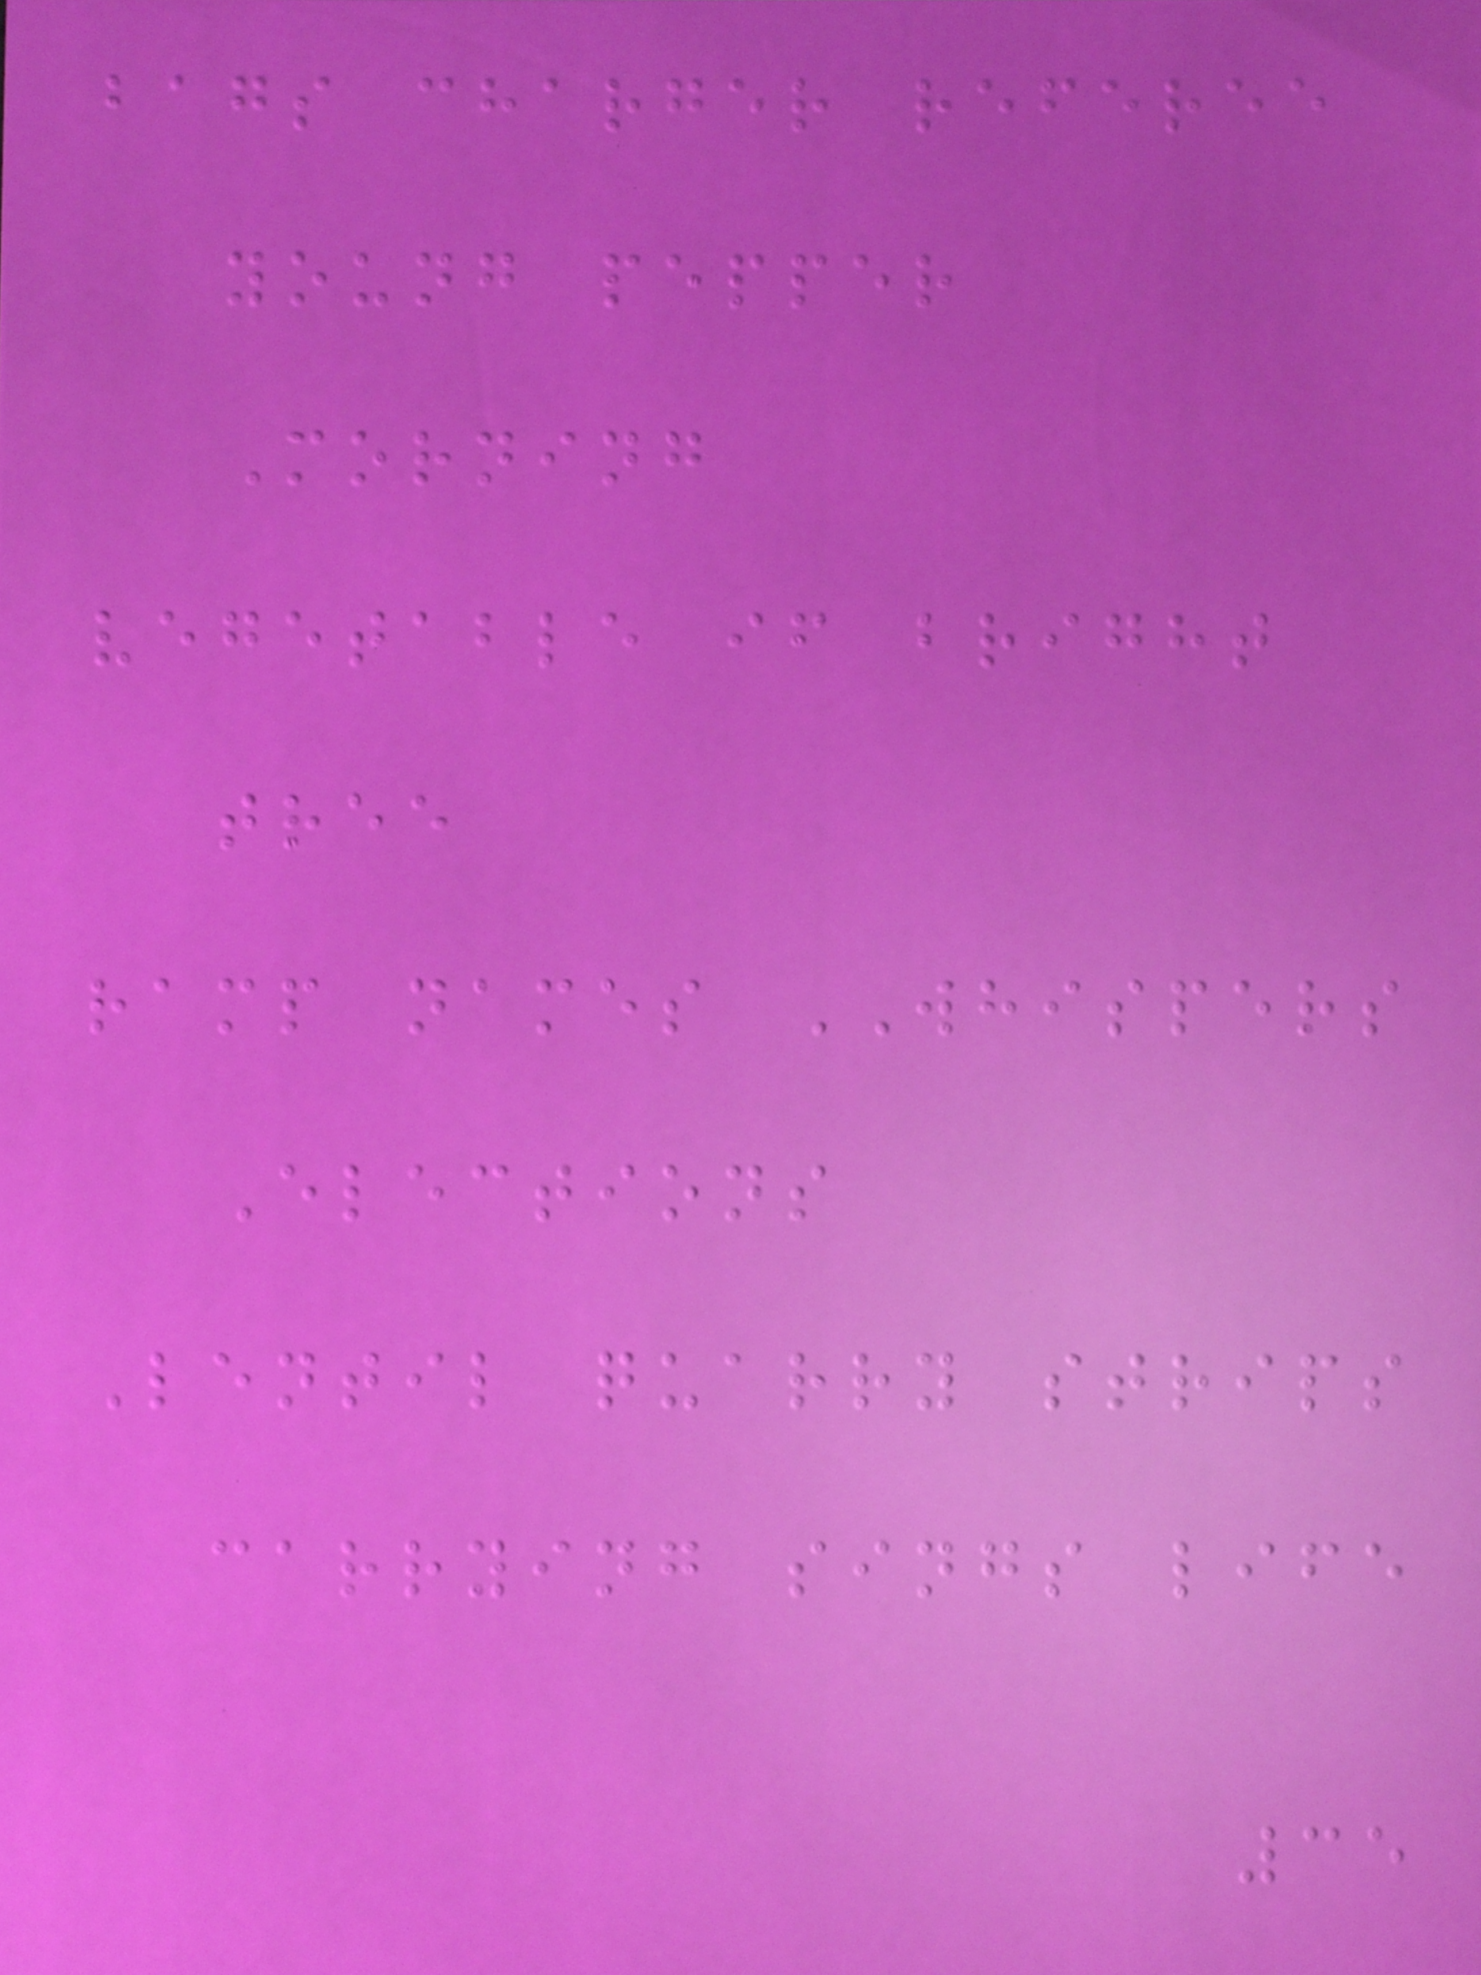bags charger referee
young pepper
Morning
vegetable if bright
tree
ramp names WHISPERS
Elections
Lentil quarry strips
carrying sings life
35
